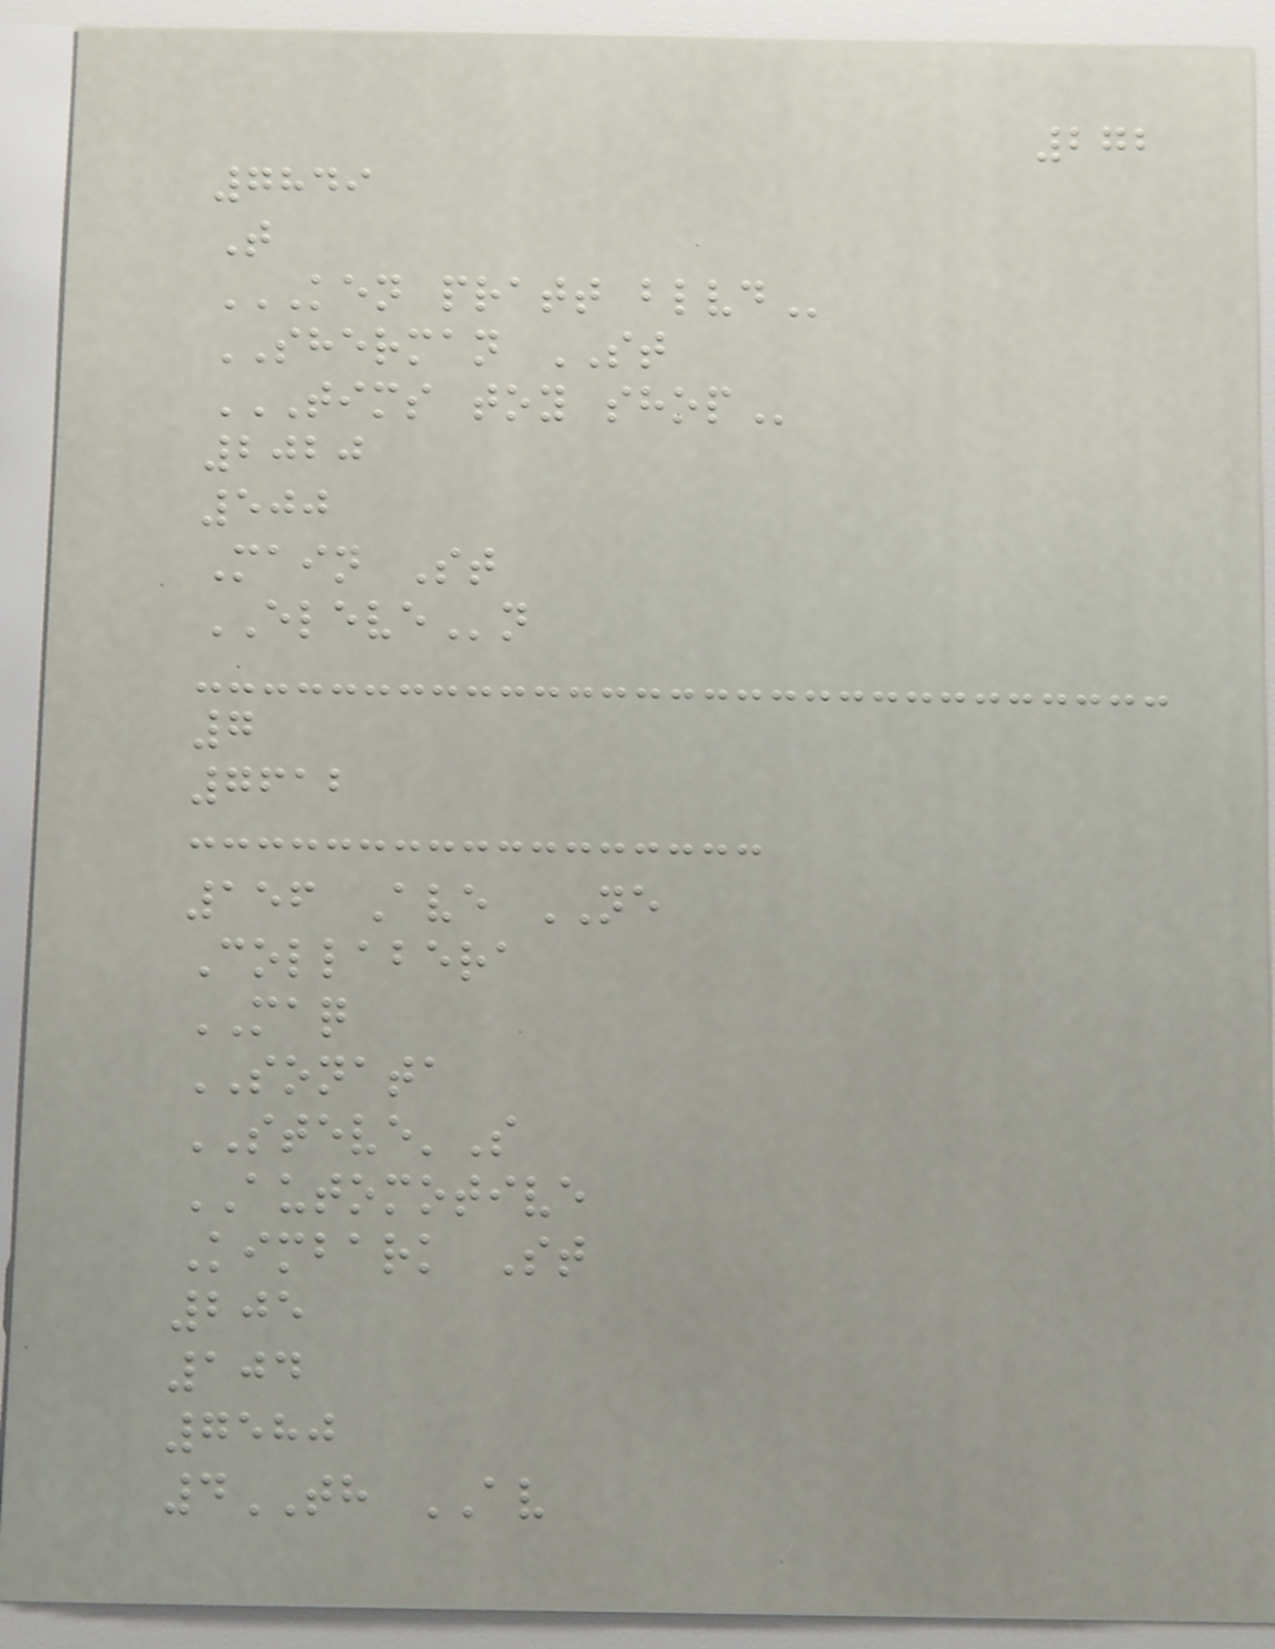272
7849
T
KEN PRATT BLVD
SHERMAN ST
TIMS TOY SHOP
2020
500
Main St
ELEVEn
7
7612
156 Ave NE
Collabera
MAQ
SONATA
STEVE'S
AUTOMOTIVE
Kimbark St
205
104
7580
4TH AV
